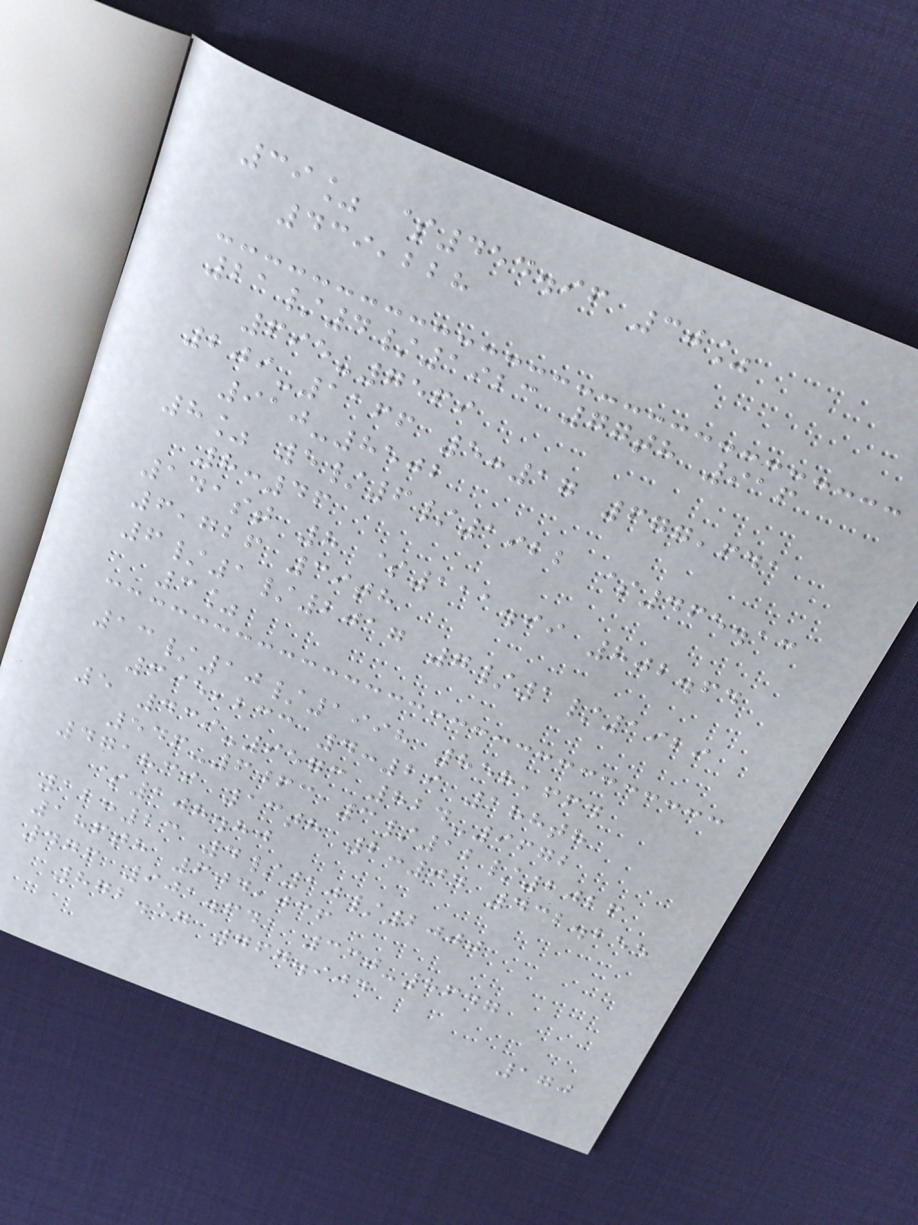39% $454.96 30%
439,228
21/4/1923 77th 916
695-7569
209-1166 5:17 677,641
910-8502
8% 5/6/1922 $465.13
8:46
141st 8 $111.99 802.64
6,726 39th
6/1/2017 7/1/1929
3%
13/10/1998 858,664
395,233 4:29 188th
5 439-9573 824-9672
546-6063 3/12/2026
471839 13th 2:04 432.255
$108.80
12:23 4/10/2000
186th 604,036
476 901.641 330-8647
872.57 767.904
170
